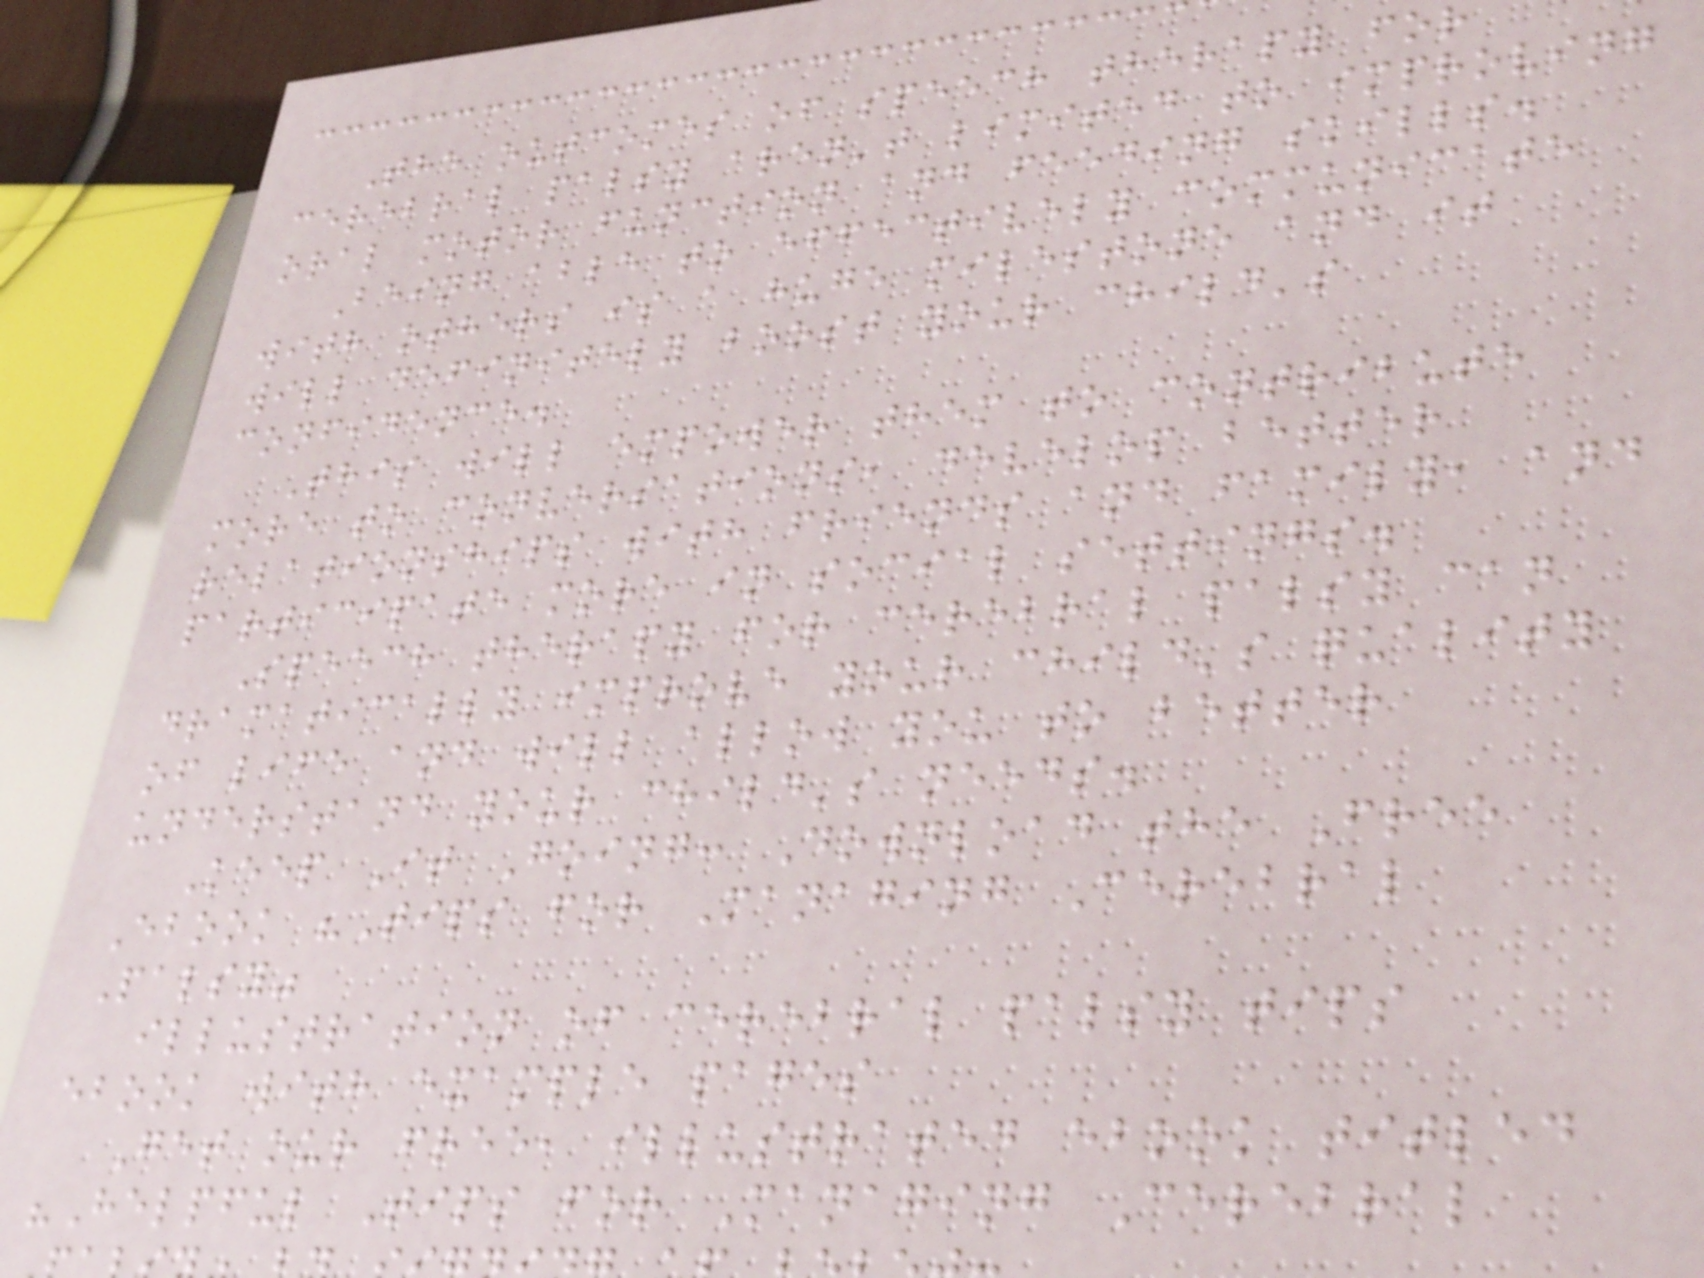The outcomes of speech therapy for
cerebral palsy aren't limited to improving
oral motor function and feeding skills.
Being able to effectively communicate
with others is a huge milestone and it
will definitely boost your child's
confidence.
This will empower them to contribute
more to conversations, develop better
relationships with friends and family, and
participate more in social settings.
Speech therapy for cerebral palsy can
dramatically improve your child's quality
of life and will allow you to better
understand your child's needs.
Keep It Going: Download the Free
Ebook "Tips for Managing Cerebral
Palsy"
illustration of cerebral palsy tips
ebook with example pages
Get our free, illustrated ebook titled
"Helpful Tips for Managing Cerebral
